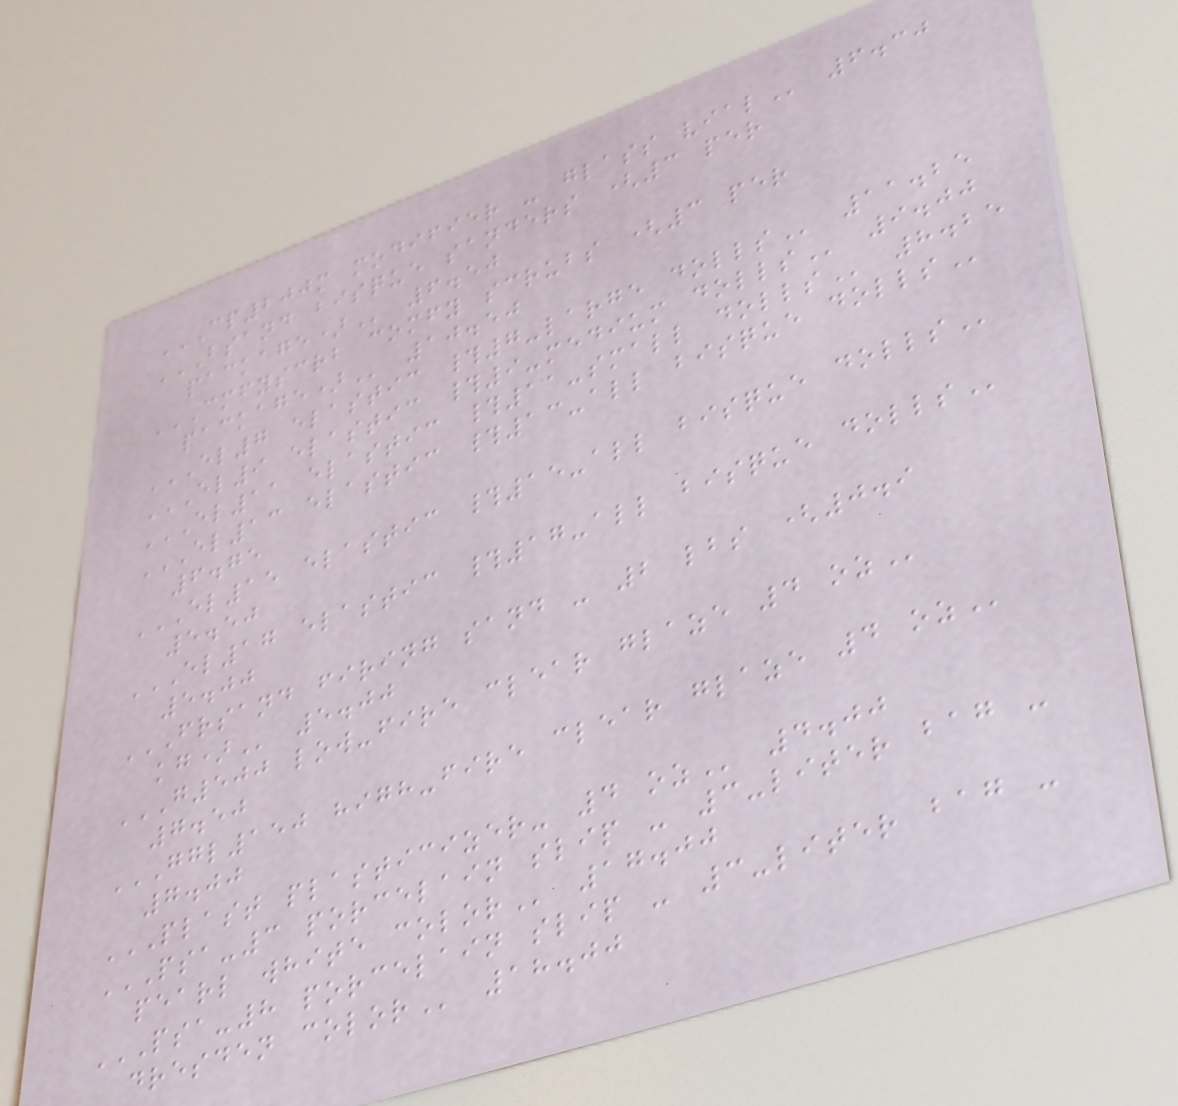CP200M MODIFIER - GLASS VIAL 6.30
BSAND BISQUE SANDERS (3 PER
PACKAGE) 6.50
CMFYSCRB COMFY SCRUBS (3 PER
PACKAGE) 10.50
EL7 ELASTIC #7-LARGE DOLLS 11.25
EL9 ELASTIC #9-MEDIUM DOLLS 9.00
EL11 ELASTIC #11-SMALL DOLLS 8.25
EL13 ELASTIC #13-ALL BISQUE DOLLS
6.75
EL15 ELASTIC #15-ALL BISQUE DOLLS
5.50
EL17 ELASTIC #17-ALL BISQUE DOLLS
5.00
FRSAND FIRING SAND - 2 LBS (0.9
KG) 5.00
G500 LOW-FIRE CLEAR GLAZE 4 OZ
7.50
GGL150 HIGH-FIRE CLEAR GLAZE 4 OZ
7.00
PLAST PLASTICIZER- 4 OZ 4.00
PSA-3 PORCELAIN SLIP - 3-LITER BAG -
PEARL WHITE COLOR 17.00
PSA-8 PORCELAIN SLIP - 3-LITER BAG -
DRESDEN COLOR 18.00
